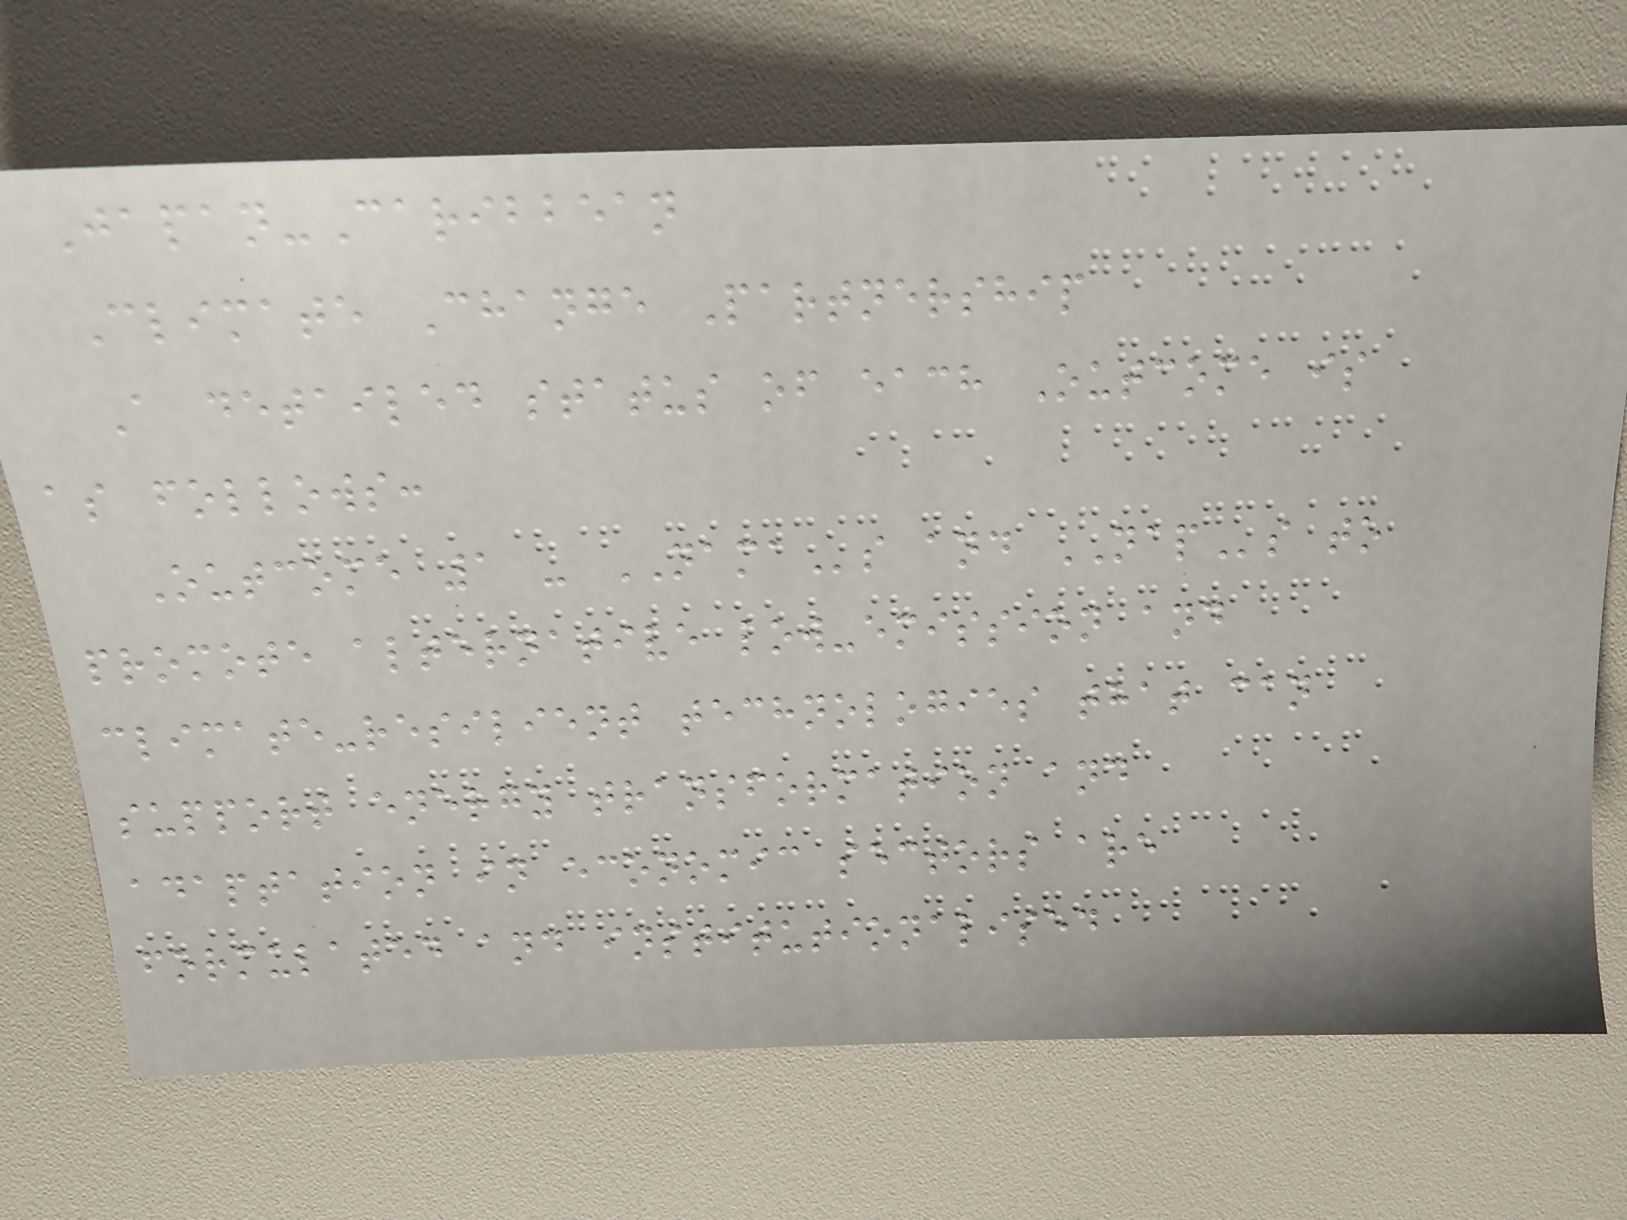Japan-Caribbean
Climate Change Partnership
A detailed status of each Outcome is
as follows:
Outcome 1 - NAMAs and NAPs to
promote alternative low-emission and
climate-resilient technologies that can
support energy transformation and
adaptation in economic sectors are
formulated and institutionalised
